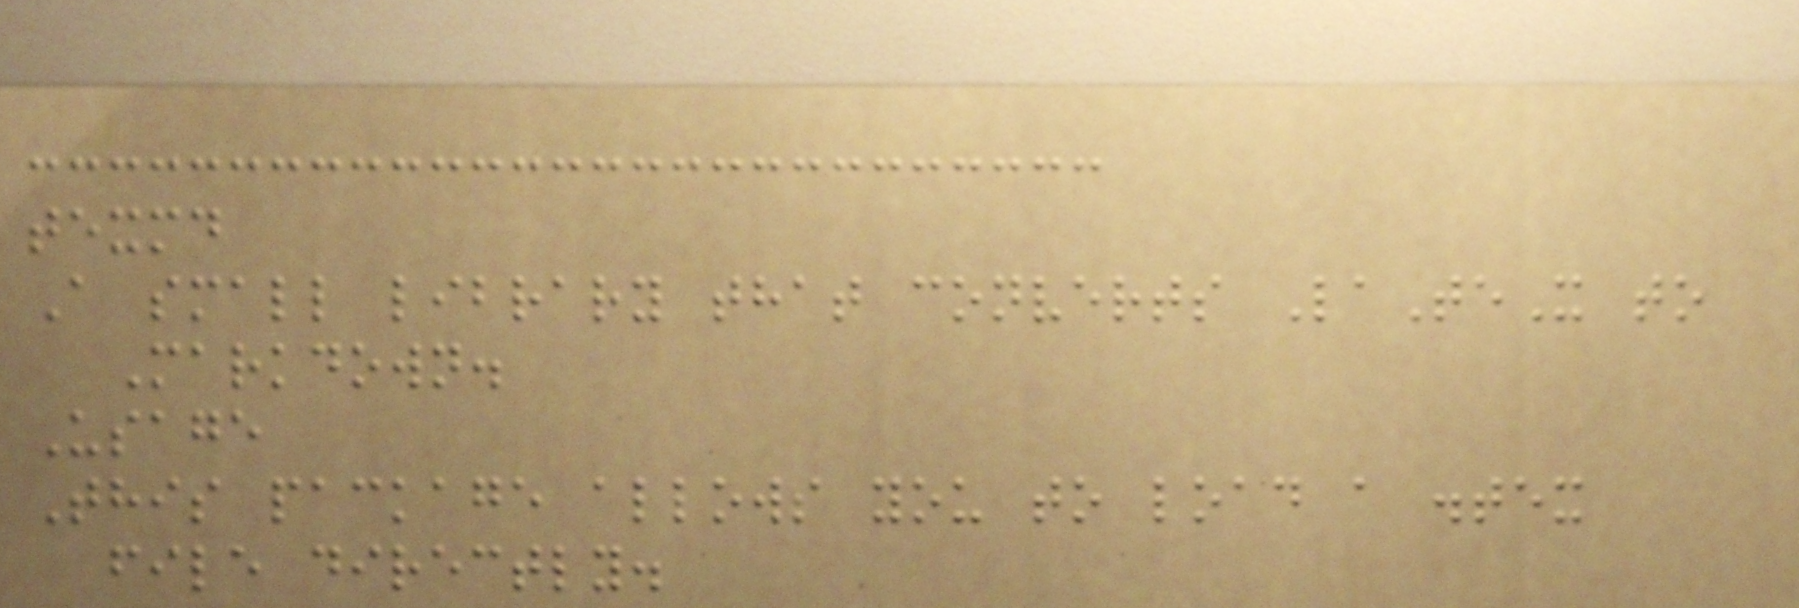texmd
A small library that converts LaTeX to
Markdown.
Usage
This package allows you to load a .tex
file directly.
